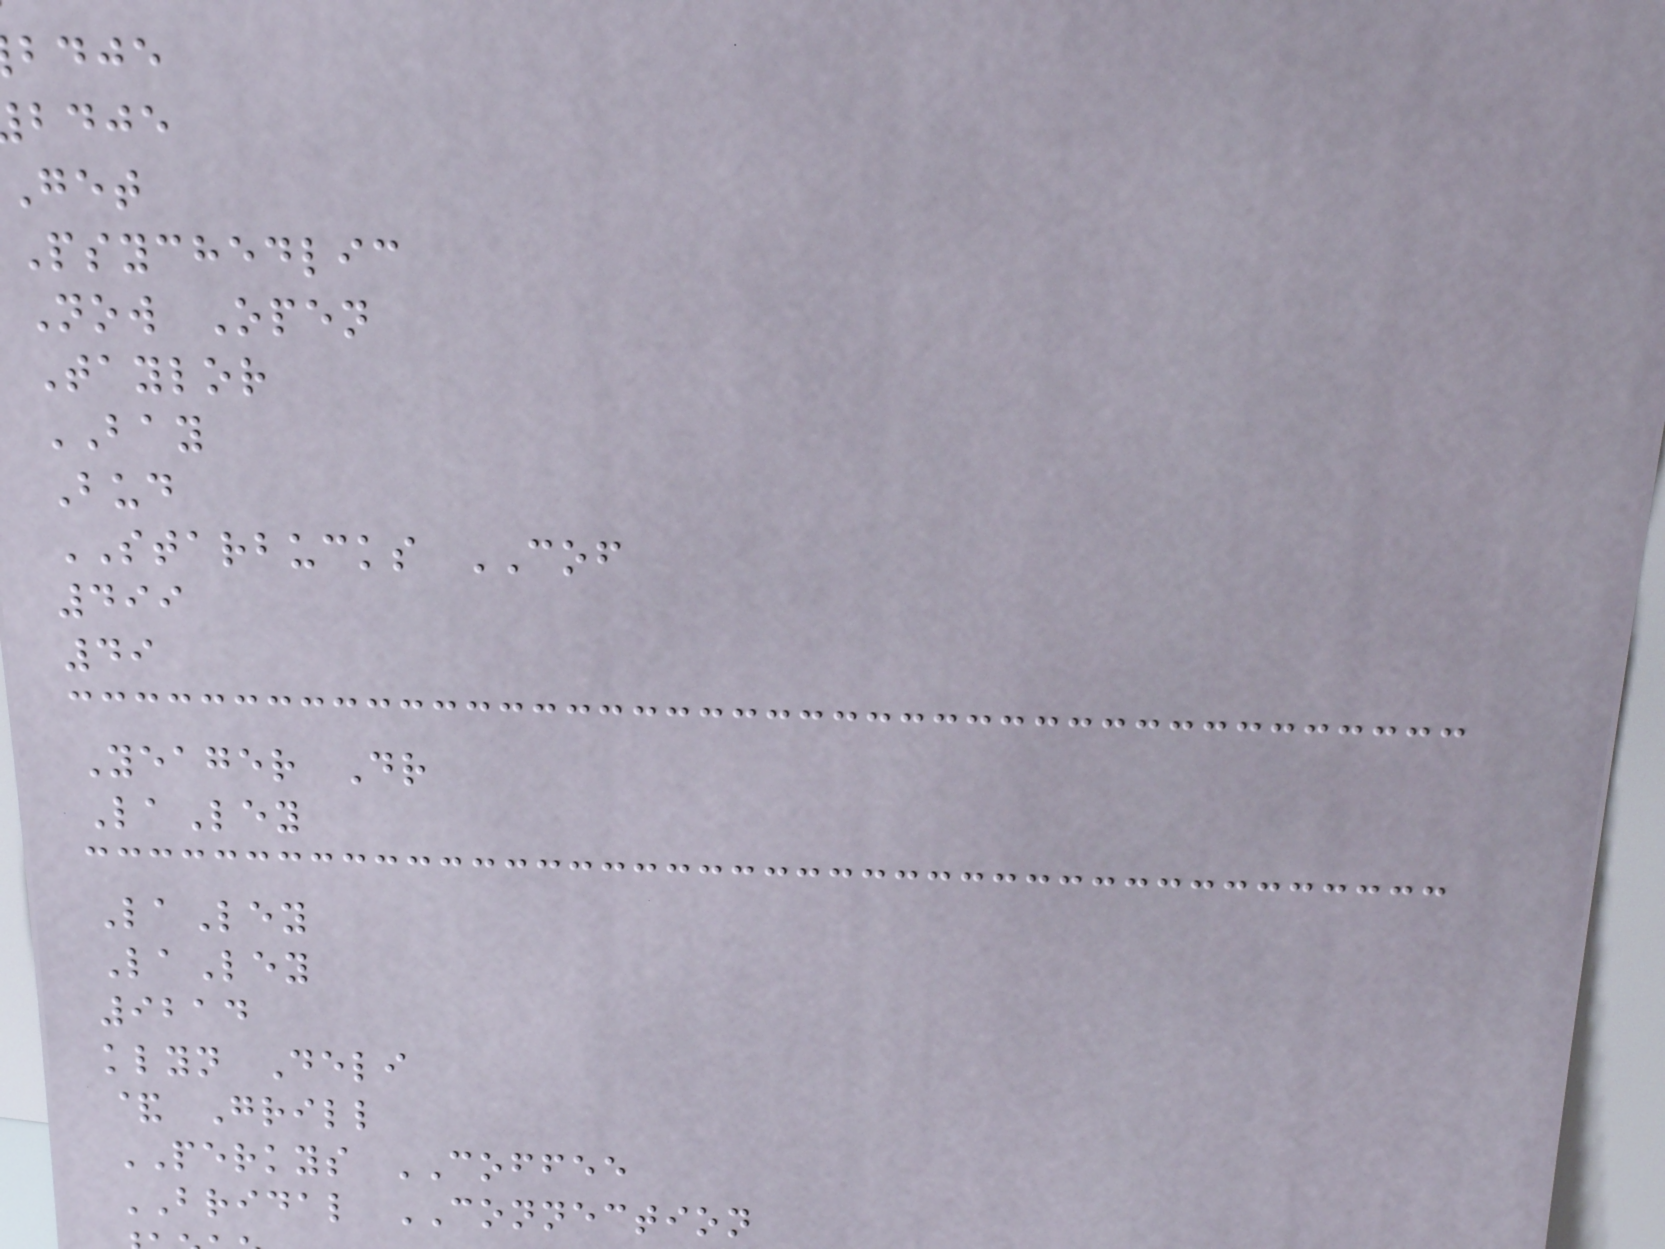bdje
bdje
Get
Psychedlic
Now Open
Taylor
BAY
Bud
STARBUCKS COF
499
49
Yeager Dr
LaLey
LaLey
LaLey
9214
klyn Deli
& Grill
PERKYS COFFEE
BRIDAL CONNECTION
